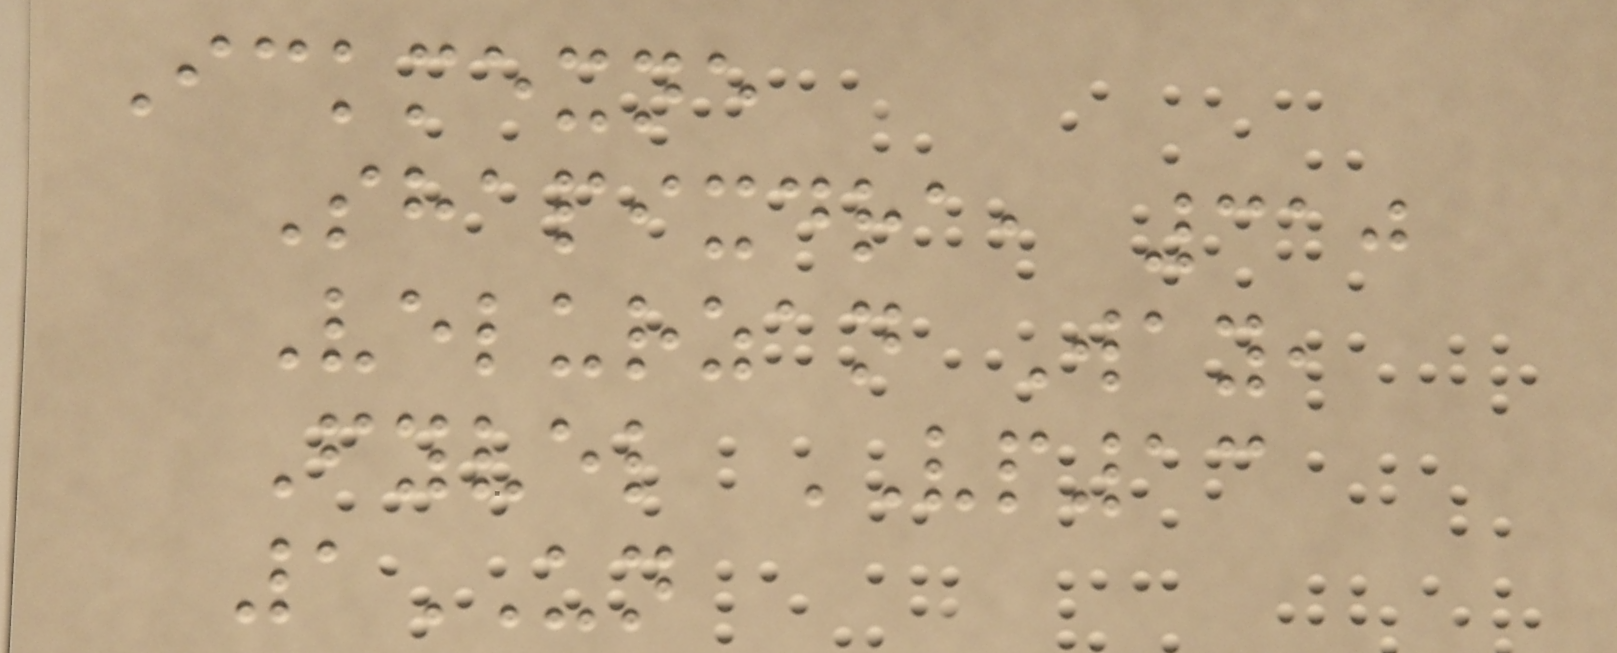Ickmexne
Shapixdra, 310
Velurzan Way,
Fyvel VP13
1UN
